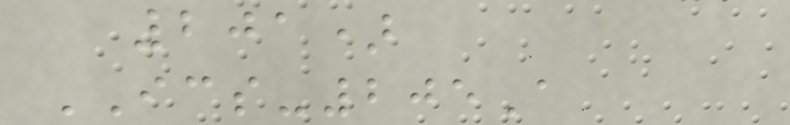201)
ICS-205A
